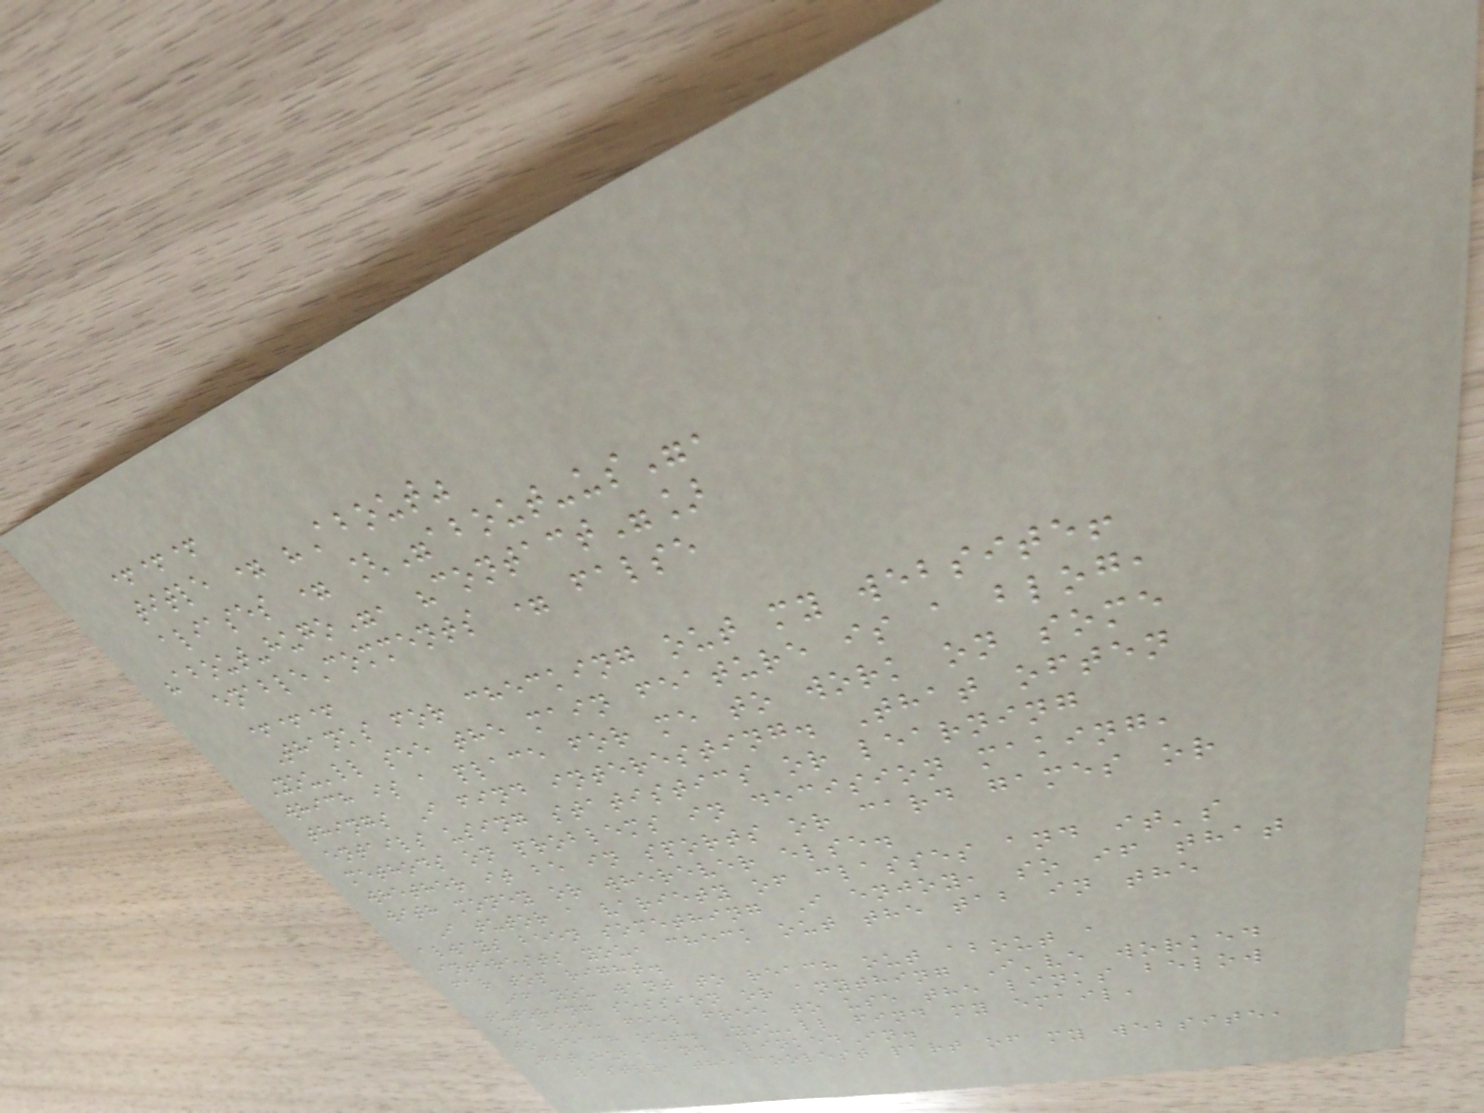+++
title = "About"
aliases = ["about-us",
"about-hugo", "contact"]
enableComments = false
+++
Thanks for checking out my website!
You'll see the main feature is a blog,
which is a place for me to work on some
things I find interesting. That often
entails using statistics or learning
methods on problems in decision making,
whether it be in sports or card games or
with money or wherever else.
I tutor a variety of classes and it's
always been something I enjoy, so if that
interests you, check out the tab in the
far top right.
If you want to reach out about a
tutoring session or anything I've worked
on here, feel free to use the links below
to reach out. You'll find my email,
GitHub, and LinkedIn.
Lastly, the coolest part of my website,
